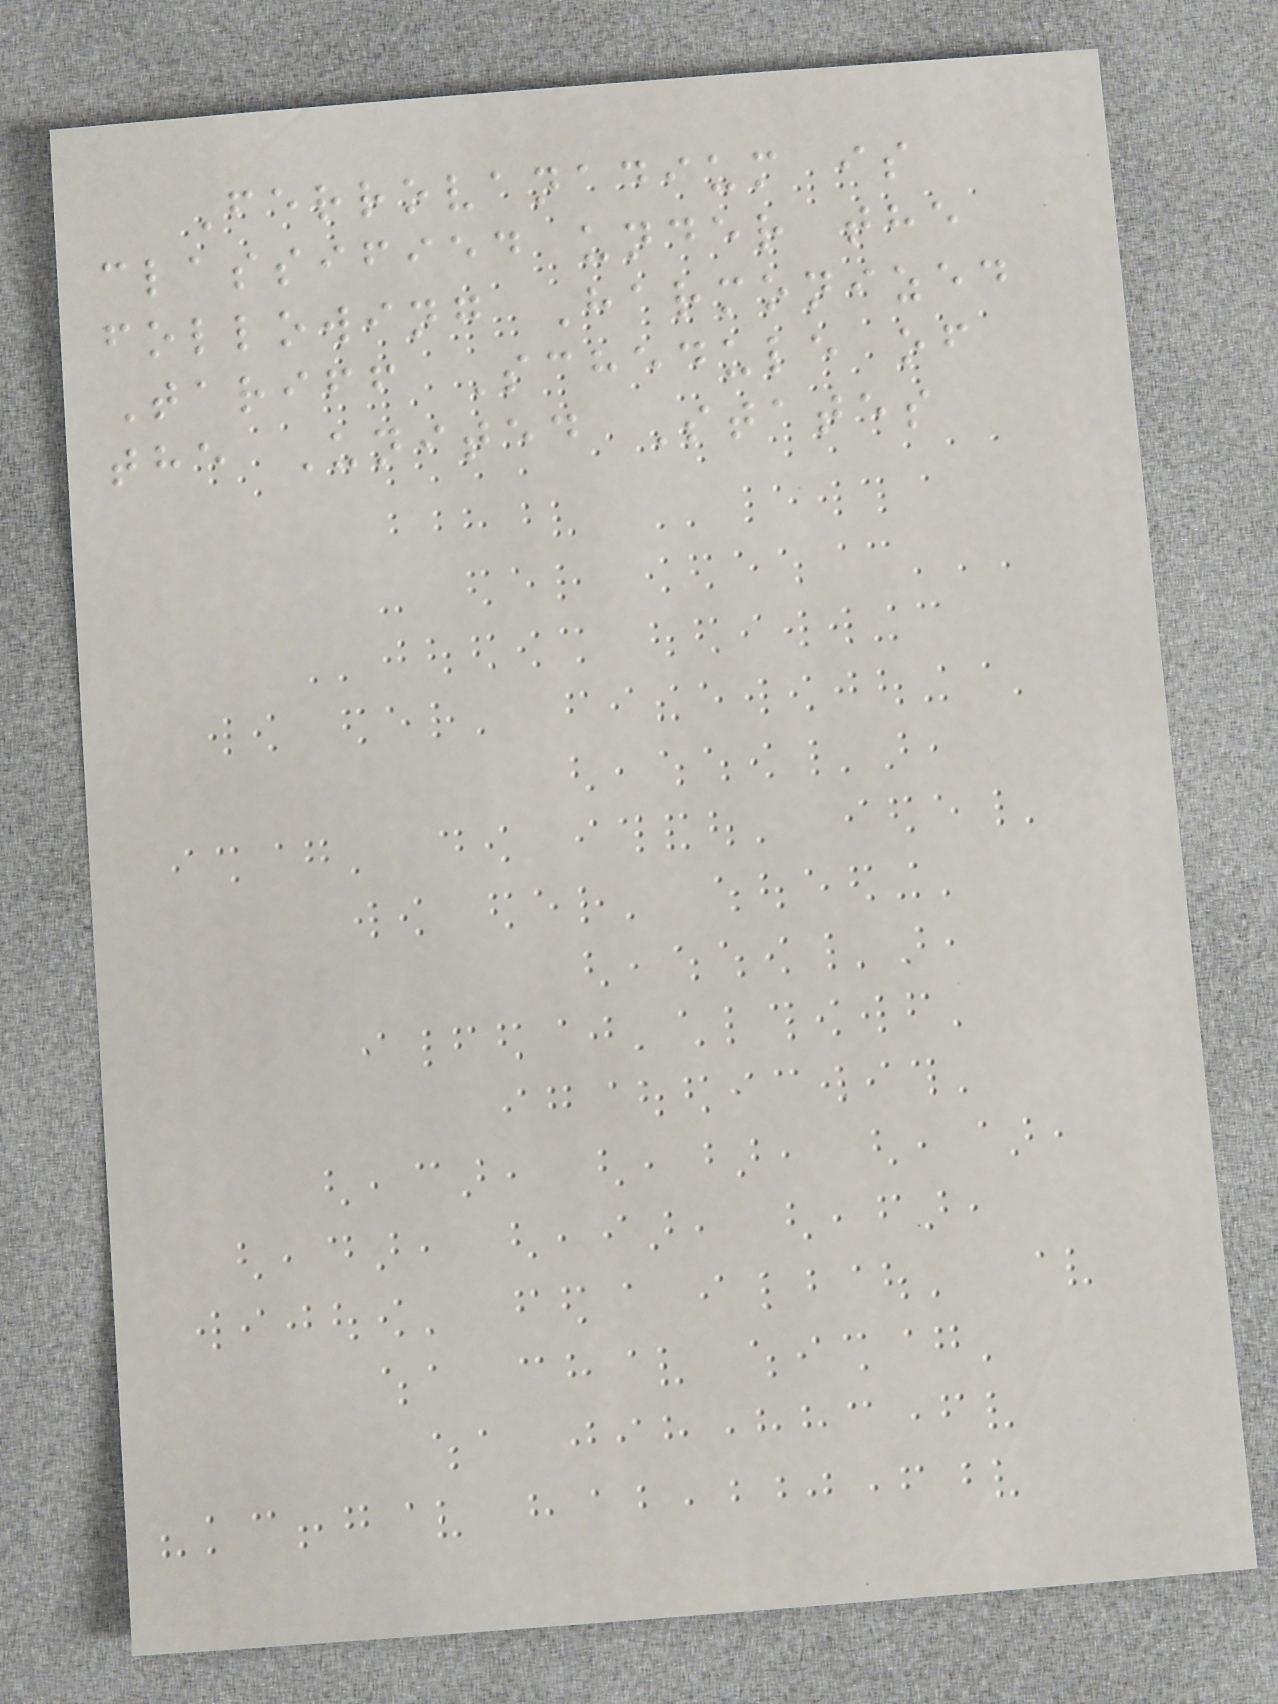Ferrovanadium is
classified under the
following Harmonized
Tariff Schedule of
the United States
